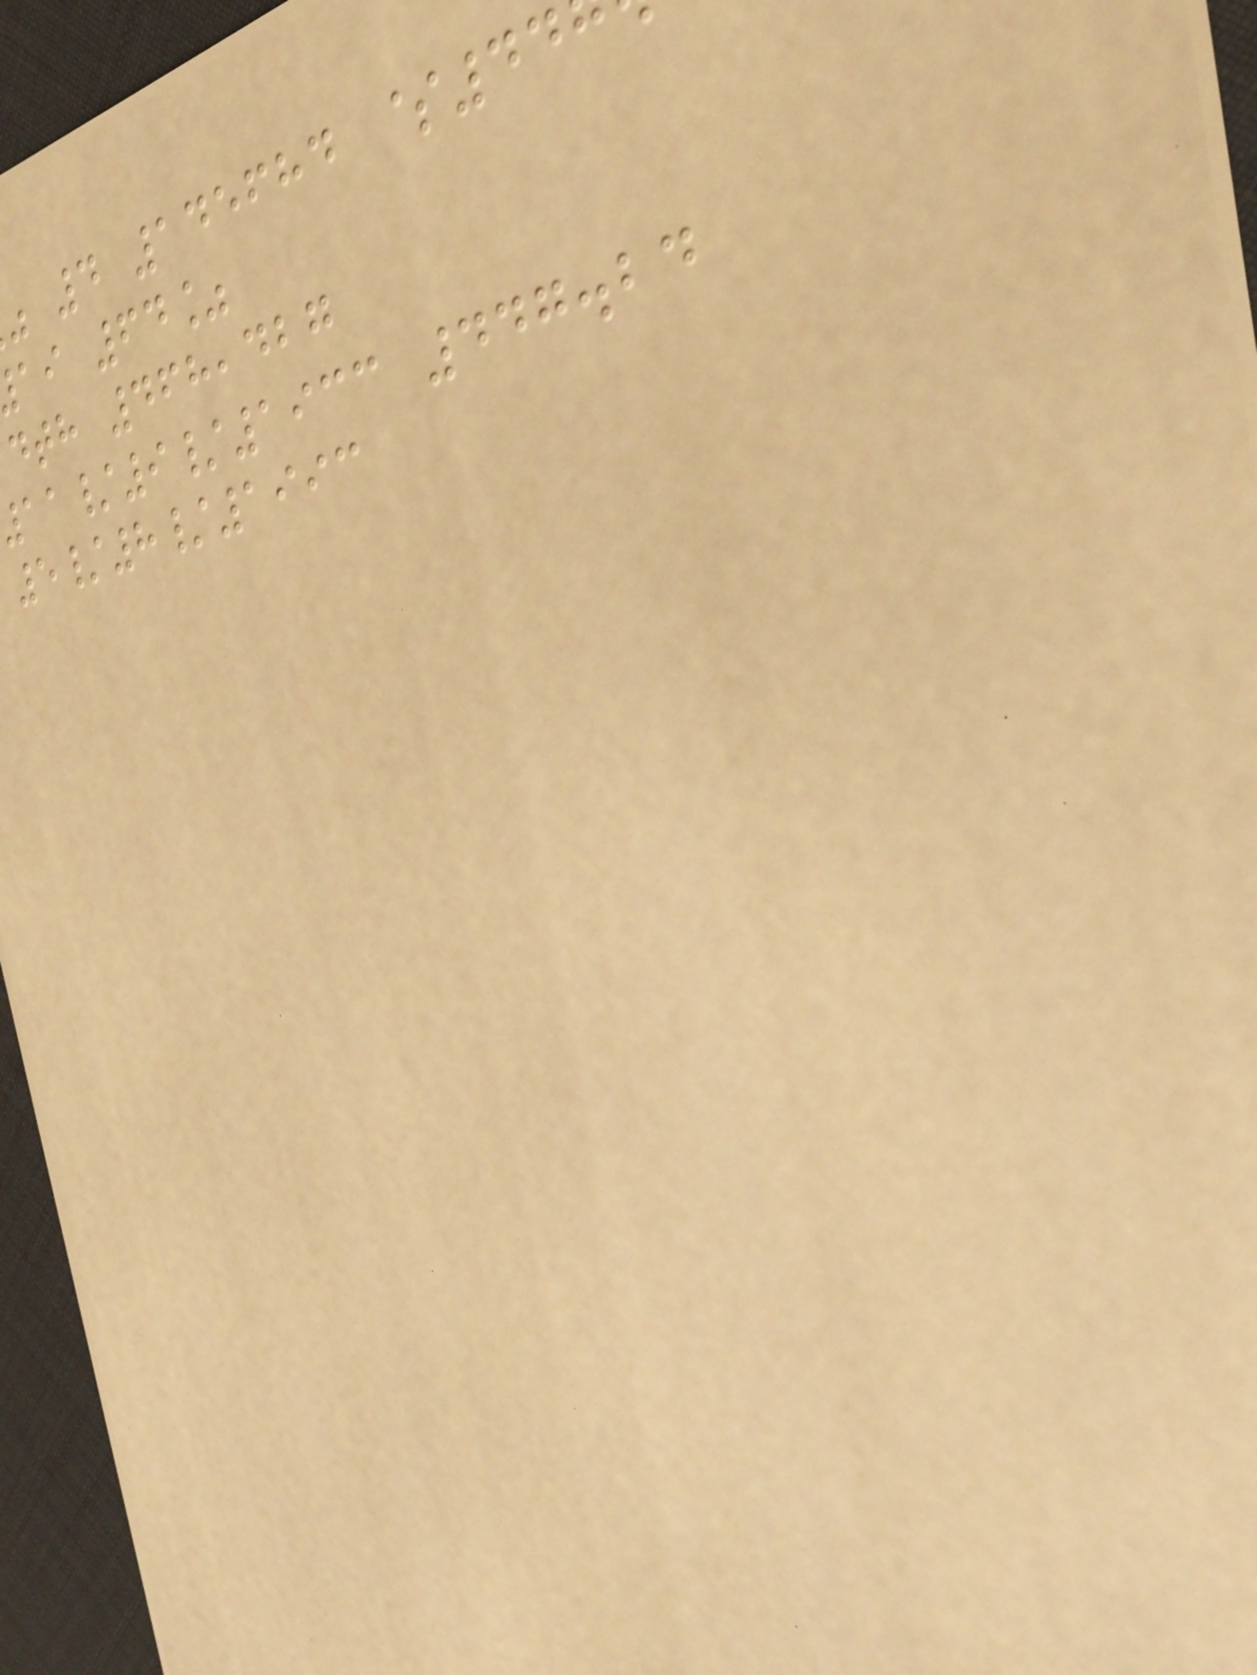4 145684 $44
ai 64%
dth 468,427
/9/1933 447.24
5/8/1993
